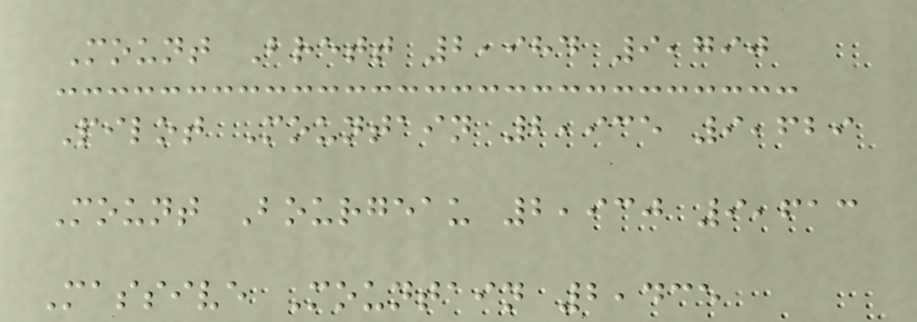Mount Brett 2,984 9,790
Pilot Mountain 2,935 9,629
Mount Bourgeau 2,930 9,613
Massive Mountain 2,435
